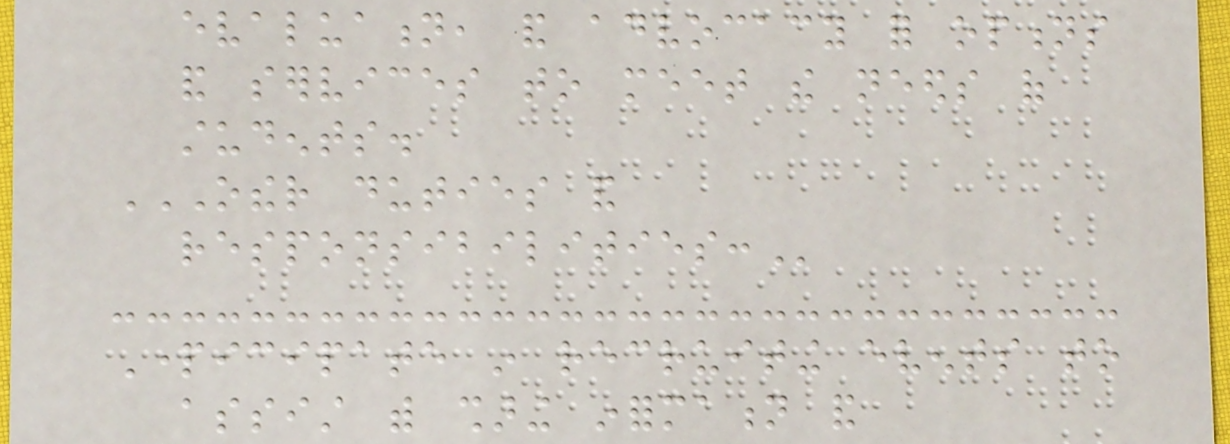evaluation, and advocacy for options
and services to meet the needs of
students.
OTHER DUTIES AND
RESPONSIBILITIES:
Participate in recruiting events to
assist with sharing information and
